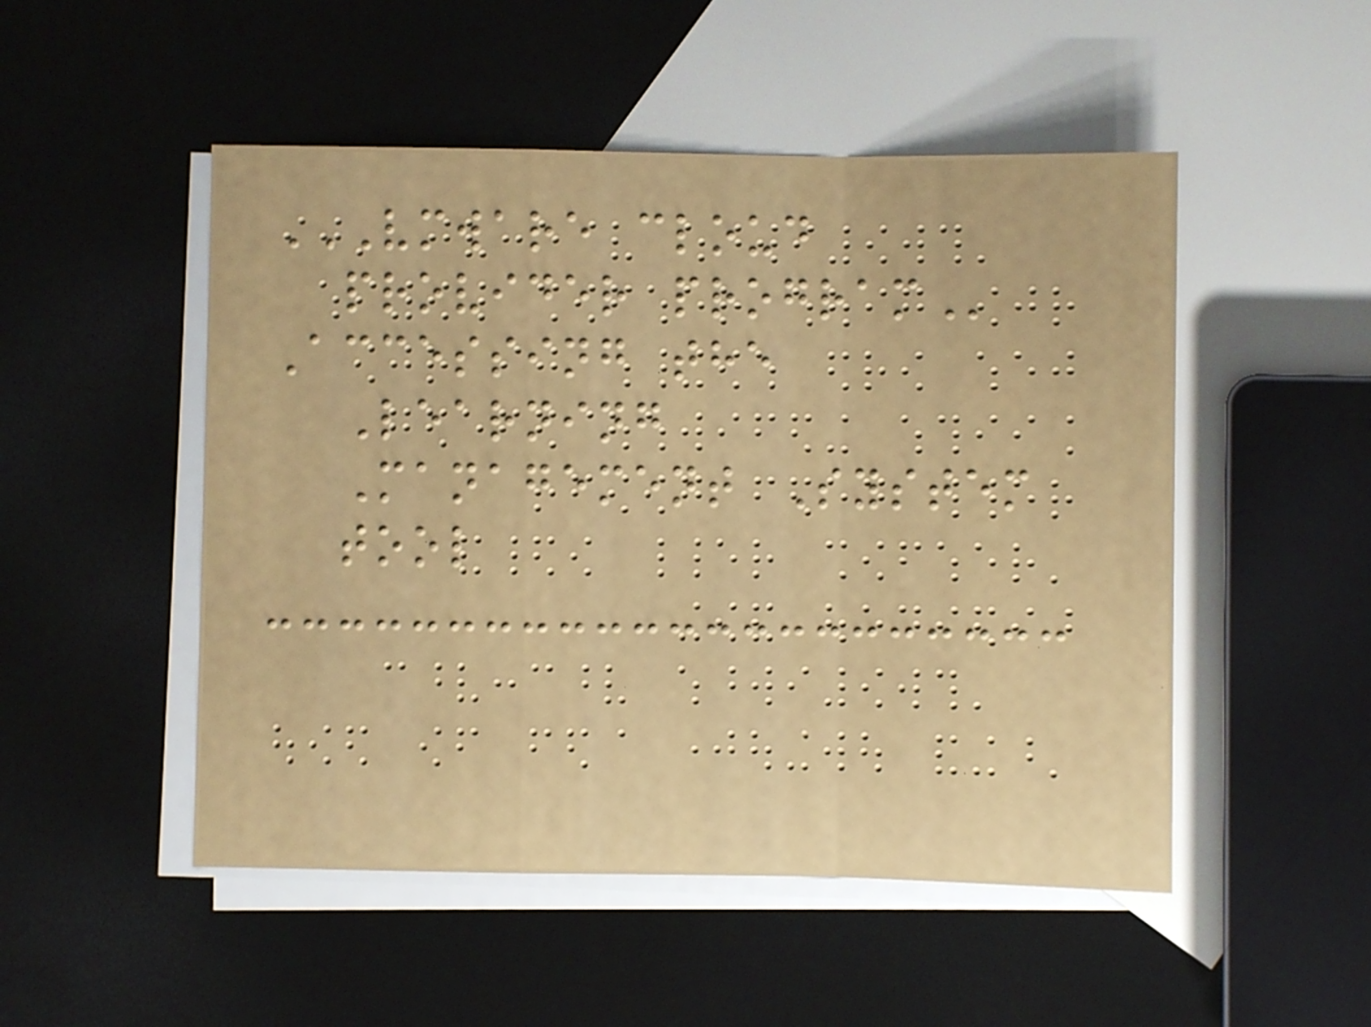VMWARE CLOUD
PROVIDER PROGRAM
Accessing the
Learning
Management System
tool
